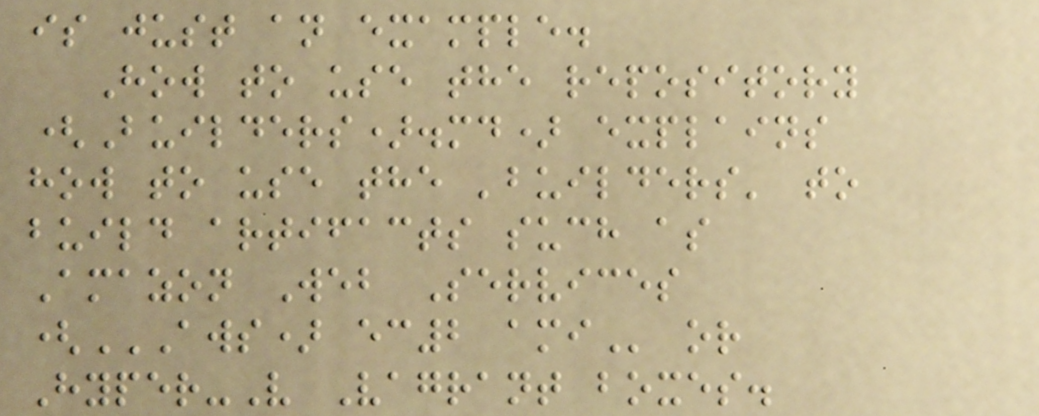is just an example.
How to use the repository
(Builders).md) explains
how to use the 'builders' to
build artifacts such as
Amazon Web Services
(AWS) EC2 AMI or
Hyper-V Vagrant boxes.
